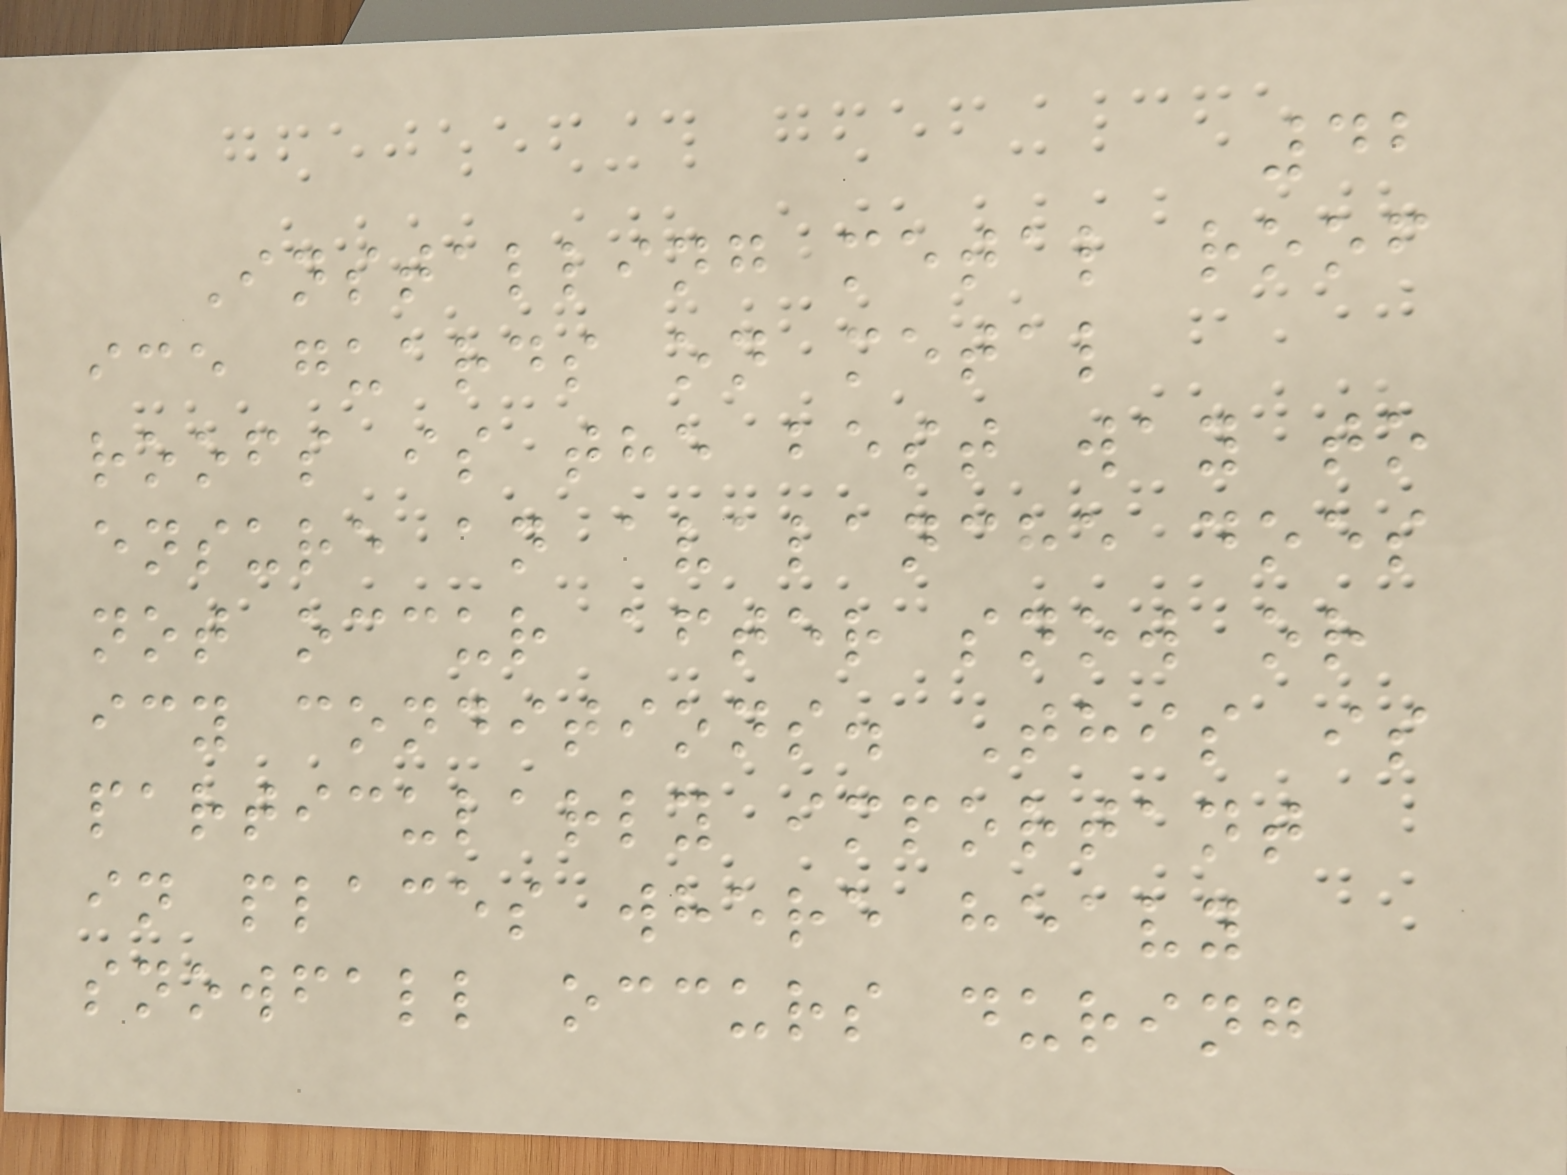42
Installing metal roof
ice guards on metal
roofs is the best way to
ensure an avalanche does
not occur after snow or
icy conditions. This is
particularly important
in places where heavy
snowfall occurs during
